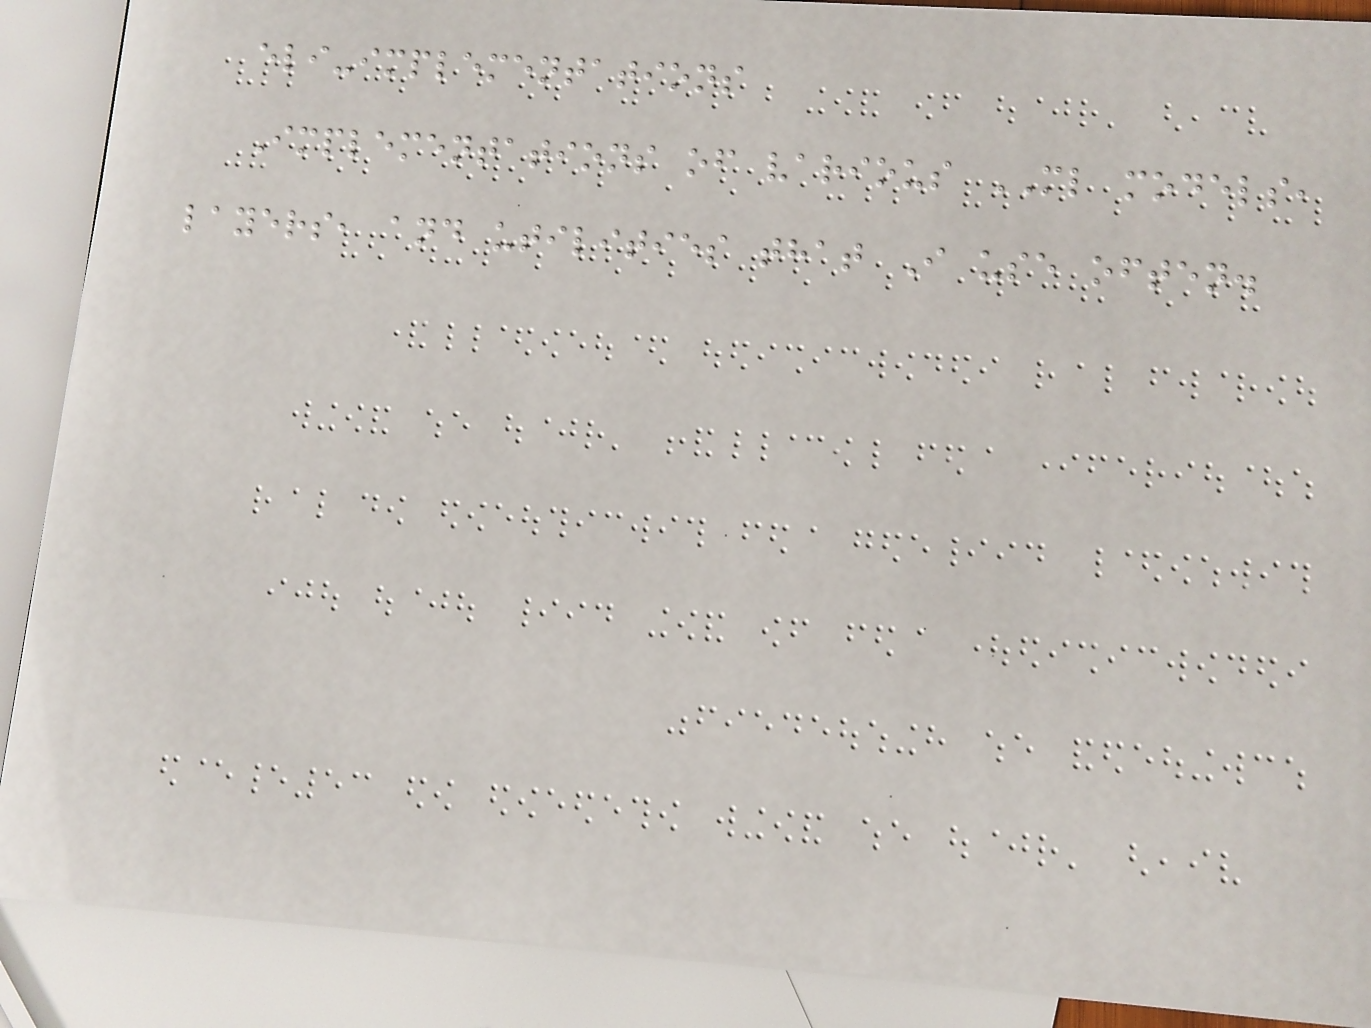eli-implementations
Implementations of various ML models,
layers, and utilities that I use often.
